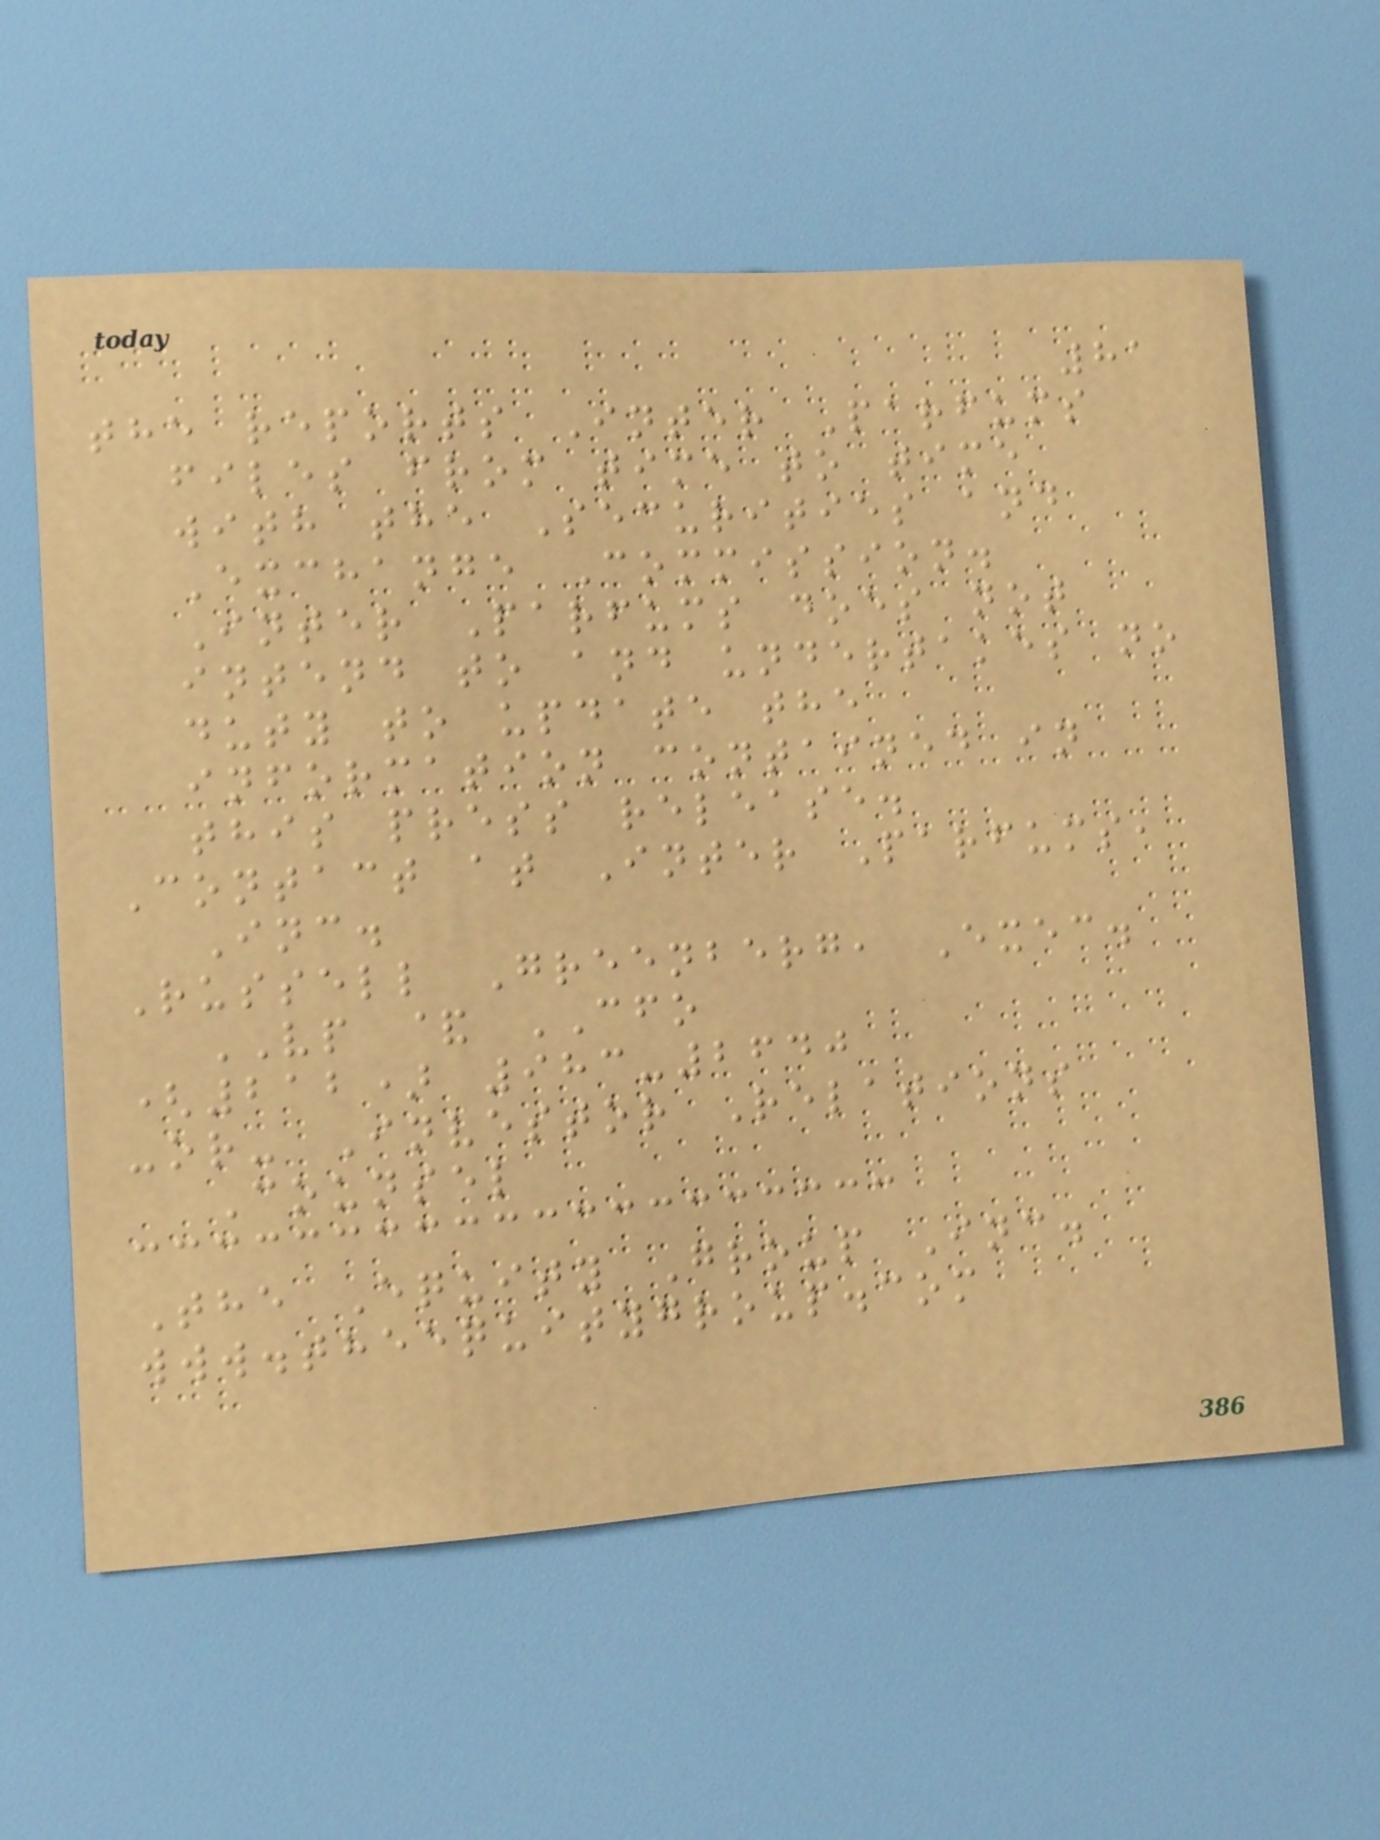81
the reports Inter Parfums
files from time to time
with the Securities and
Exchange Commission.
Inter Parfums does not
intend to and undertakes no
duty to update the
information contained in
this press release.
Contact at Inter Parfums,
Inc.
Russell Greenberg, Exec.
VP & CFO
(212) 983-2640
-or- Investor Relations
Counsel
The Equity Group Inc.
www.theequitygroup.com
